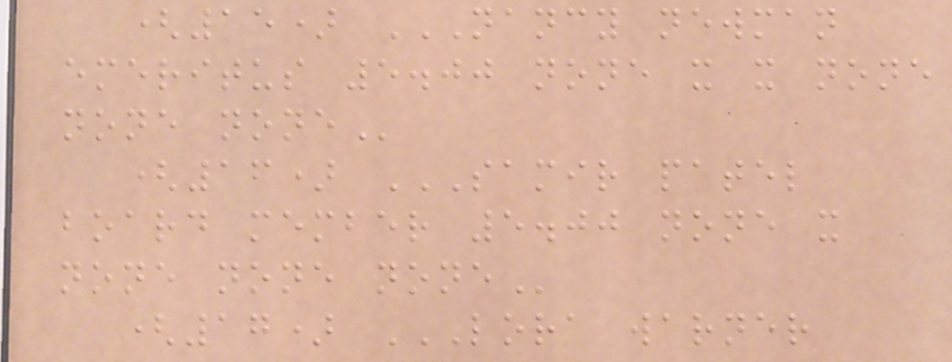(15) NANCY NEWMAN
EMERITUS 5.00 NONE X X NONE
NONE NONE
(16) SAMIR PATEL
BOARD MEMBER 5.00 NONE X
NONE NONE NONE
(17) LORA WARNER
